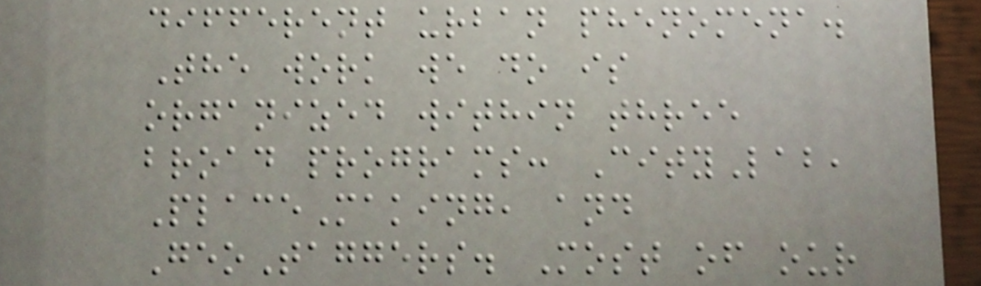different urban phenomena.
The work we do is
organized within three
broad programs: CityLab,
PlaceMaking, and
GeoTaggers. Most of our
